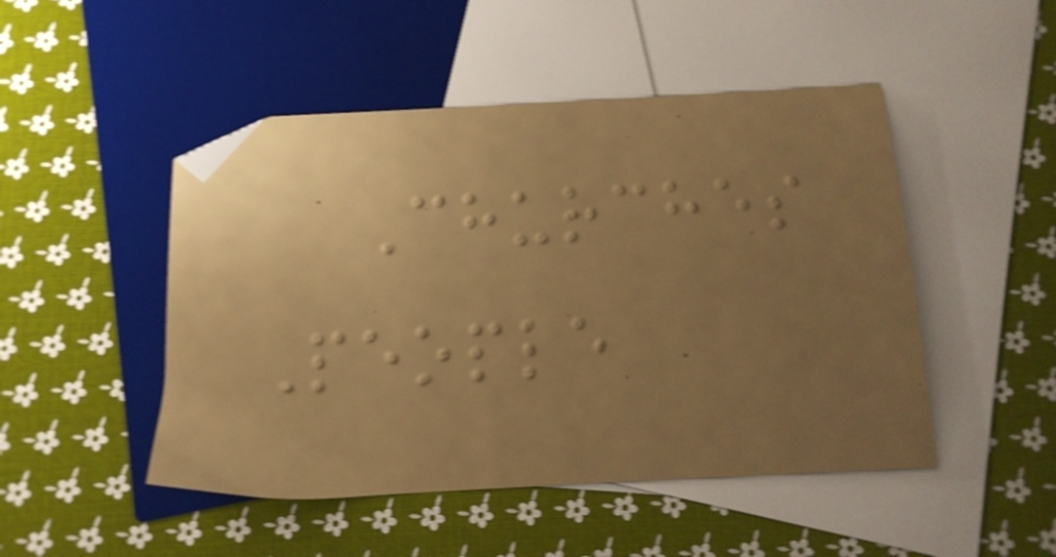Churches
People
